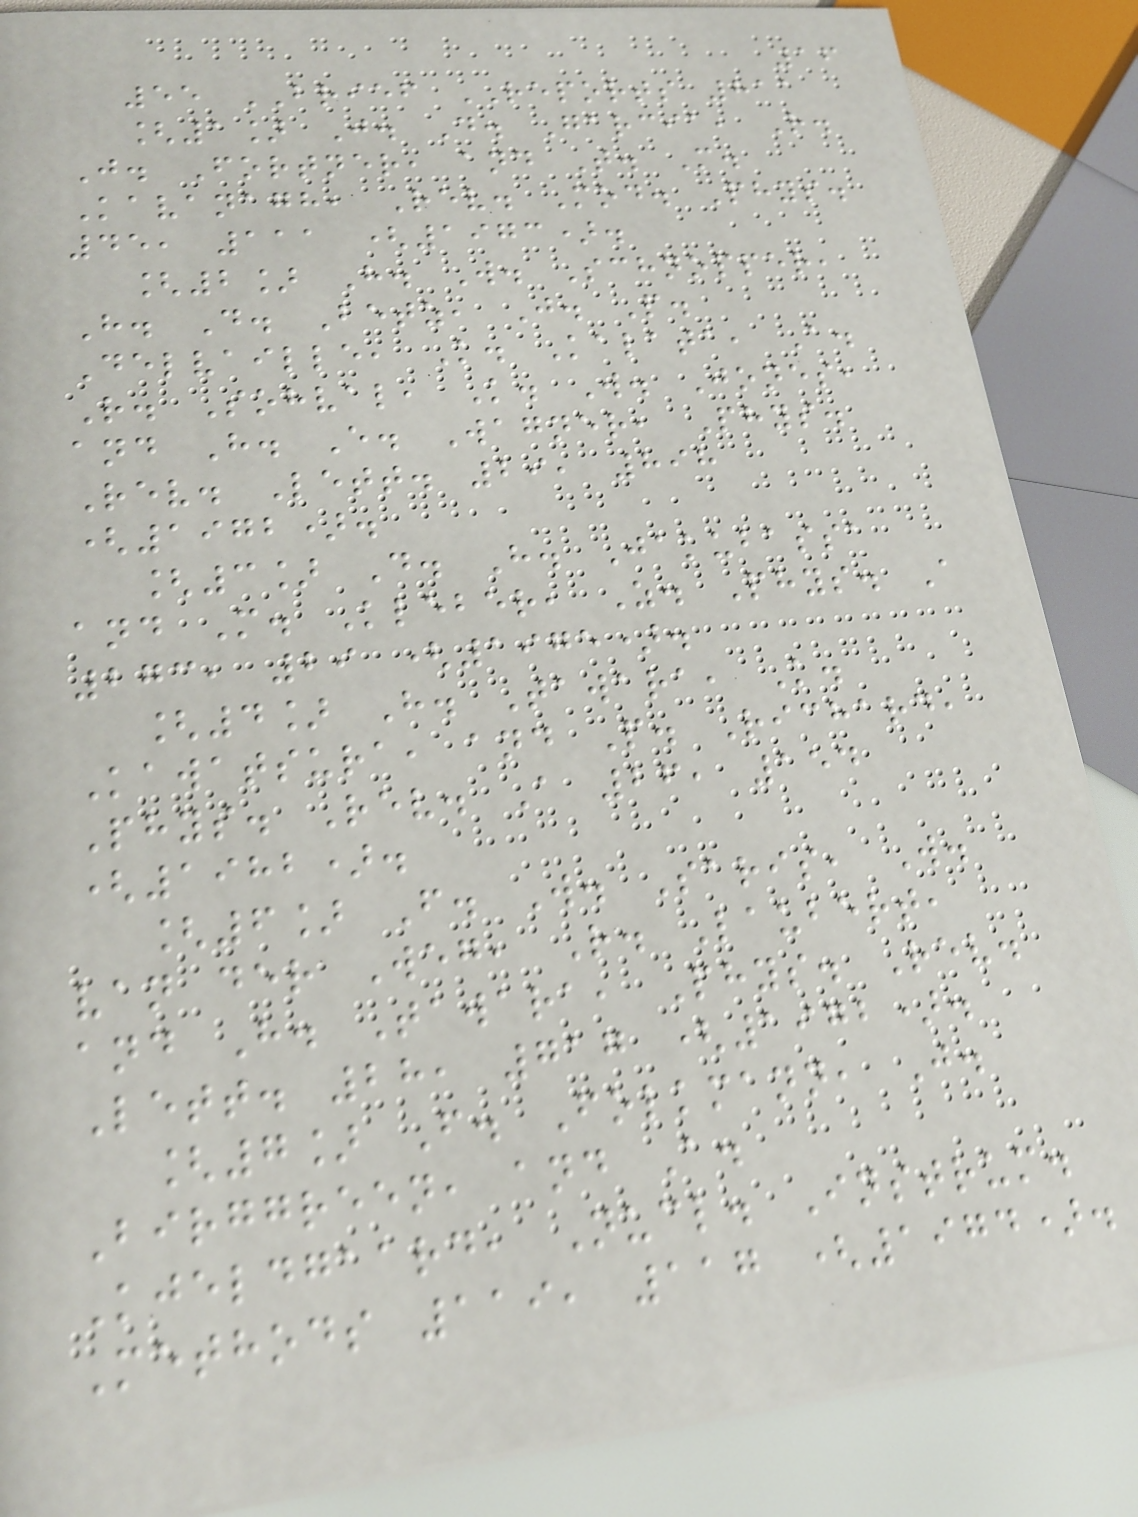16
55 BRIEF REPORTS 811
[1] J. D. Garcia, R.
J. Fortner, and T. M.
Kavanagh, Rev. Mod. Phys.
45, 111 (1973).
[2] H. W. Schnopper,
H. D. Betz, J. P.
Delvaille, K. Kalata, A.
R. Sohval, K. W. Jones,
and H. E. Wagner, Phys.
Rev. Lett. 29, 898
(1972).
[3] D. H. Jakubassa
and M. Kleber, Z. Phys. A
273, 29 (1975).
[4] H. Tawara, K.
Kawatsura, and P. Richard,
Phys. Rev. A 26, 154
(1982).
[6] F. W. Saris, W.
van der Weg, R. Laubert,
and H. Tawara, Phys. Rev.
Lett. 28, 717 (1972).
[7] F. Folkmann, J.
Birggreen, and A.
Kjeldgaard, Nucl. Instrum.
Methods 119, 117 (1974).
